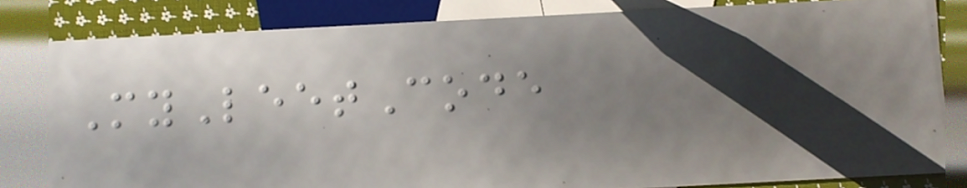MyLeetCode
